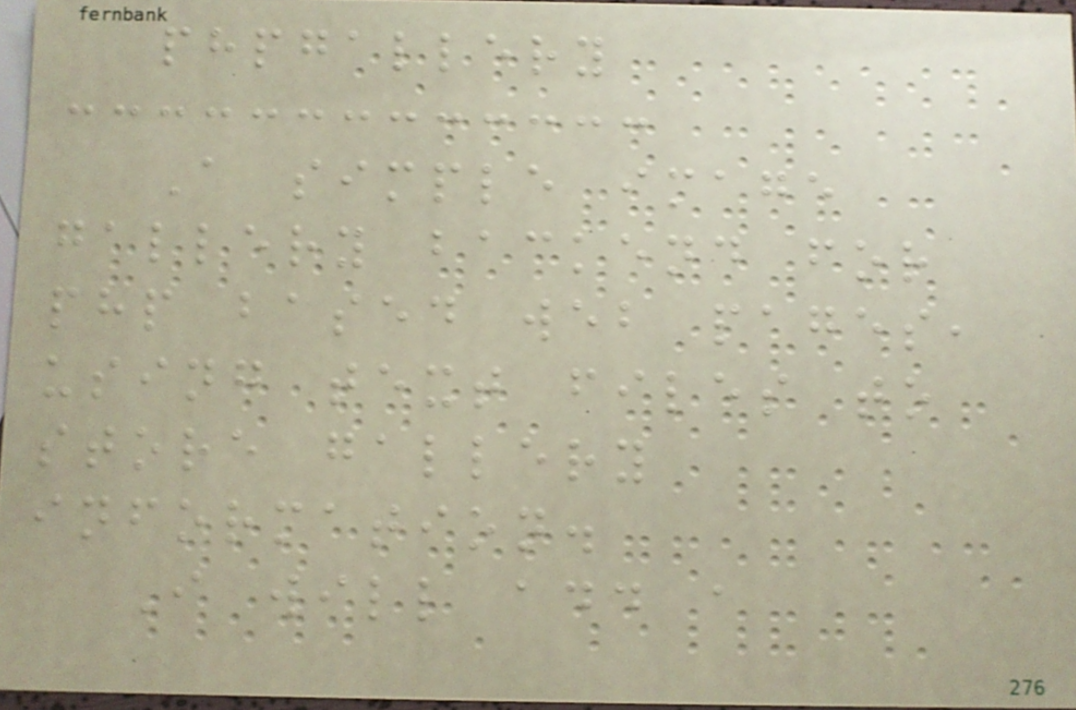phpgallery
A simple image
gallery backend for
php based web pages,
using text files to
store gallery
information.
I will add a
